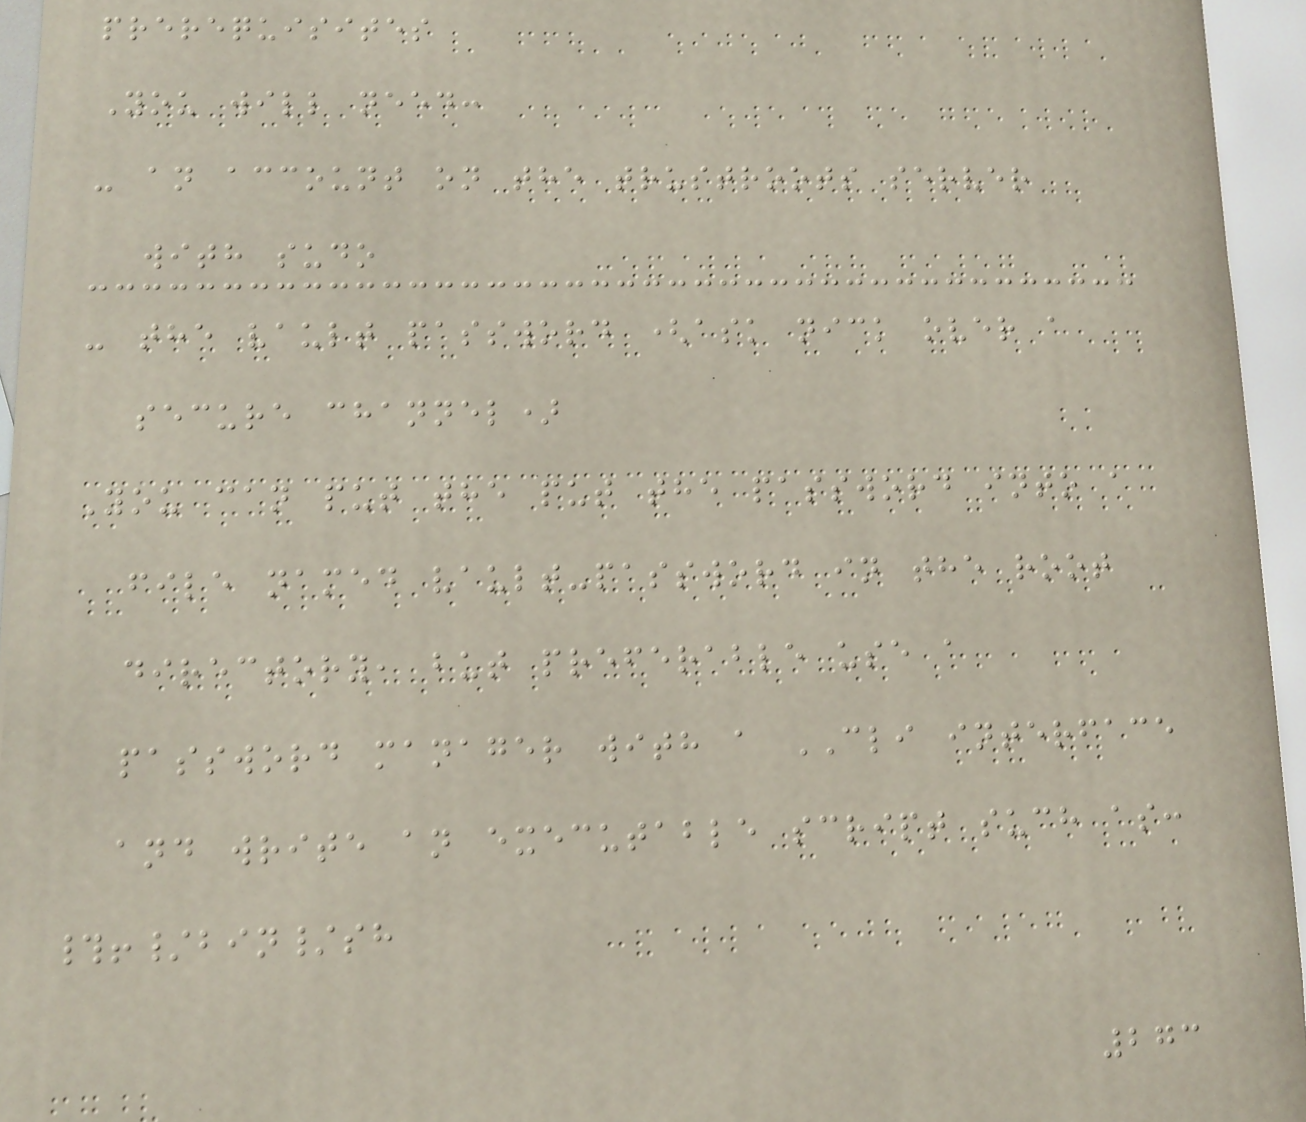prerequisites
You will need:
- an account on the trustroots server
with sudo
- the vault password (ask nick over a
secure channel)
You can put the put the password into a
file named vault-password in the root
directory, but preferable use a
password manager with a CLI interface
and write an executable script such as:
#!/bin/sh
273
